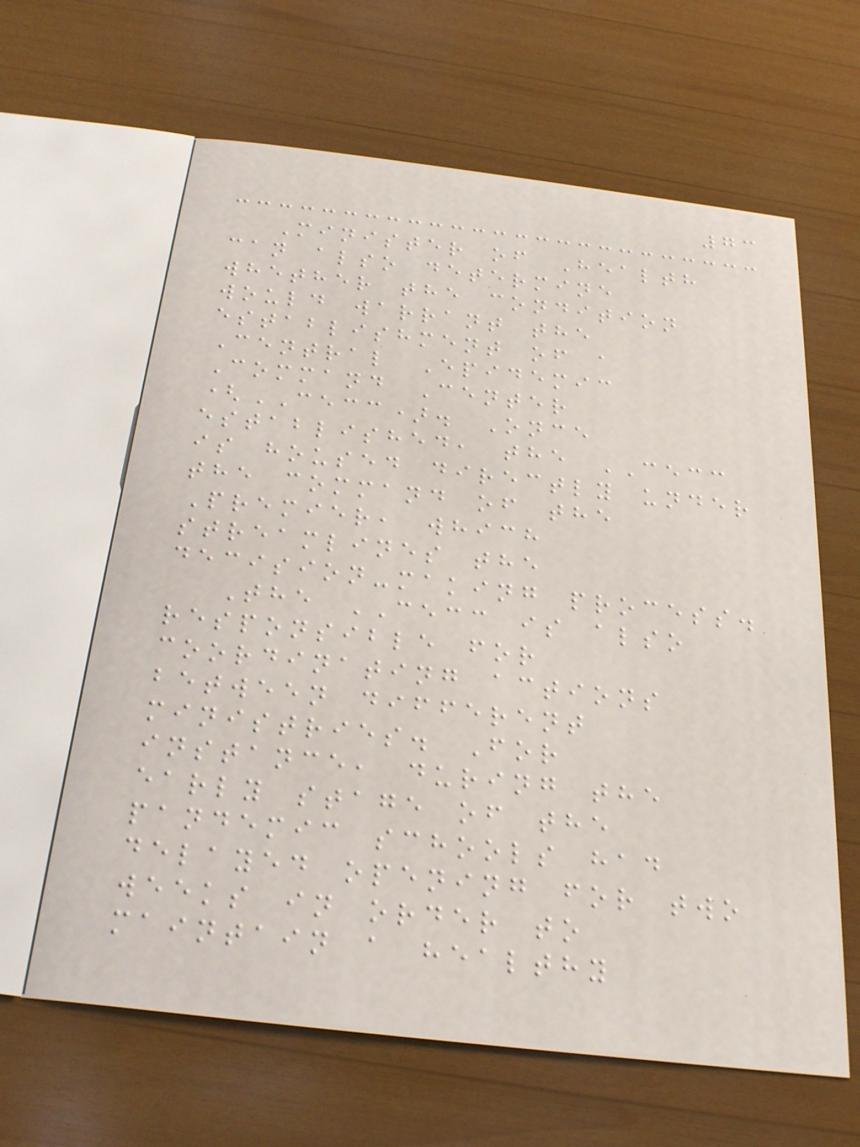73
Minister of Health
can also determine
whether the condition
would warrant the
establishment of a
Central Epidemic
Command Center
(CECC). Once
established, the CECC
is housed directly under
the command of the
Premier, which
streamlines the
decision-making process.
The CECC is also
responsible for
coordinating actions
between different
ministries. For
instance, during the
early stage of the
pandemic schools had
delayed opening for two
weeks in order to
maintain a healthy
